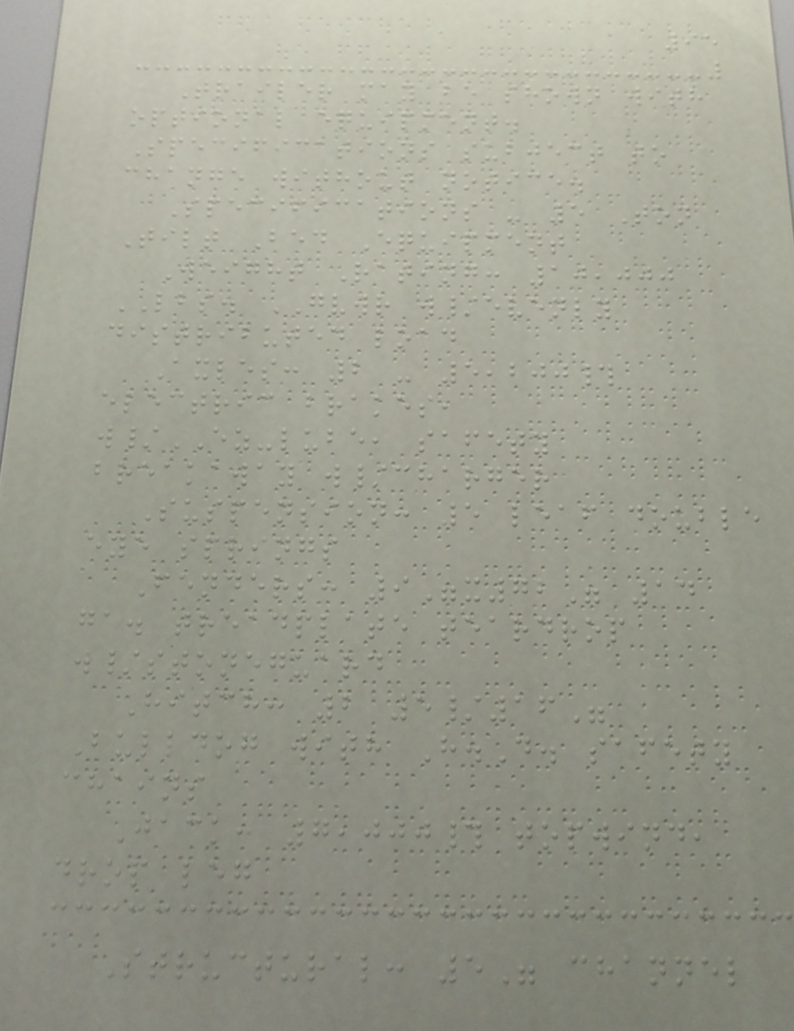95
Trailer may be shown with
optional equipment.
Specifications subject to
change without notice.
Specifications - 5 Ton
Tilt Bed Equipment
Weight Rating: 10,000
LBS. GVWR w/evenly
distributed load
Axles: 2 - 5,200#
electric brakes,
w/EZ-lube, safety
breakaway w/charger
Suspension: 5 leaf double
eye springs
Fenders: 9"x72" 14
ga. treadplate teardrop
w/stoneguard
Hitch: 2 5/16"
Bulldog with H.D. safety
chains
Jack: 7,000# topwind,
drop leg
Structural: 5" channel
